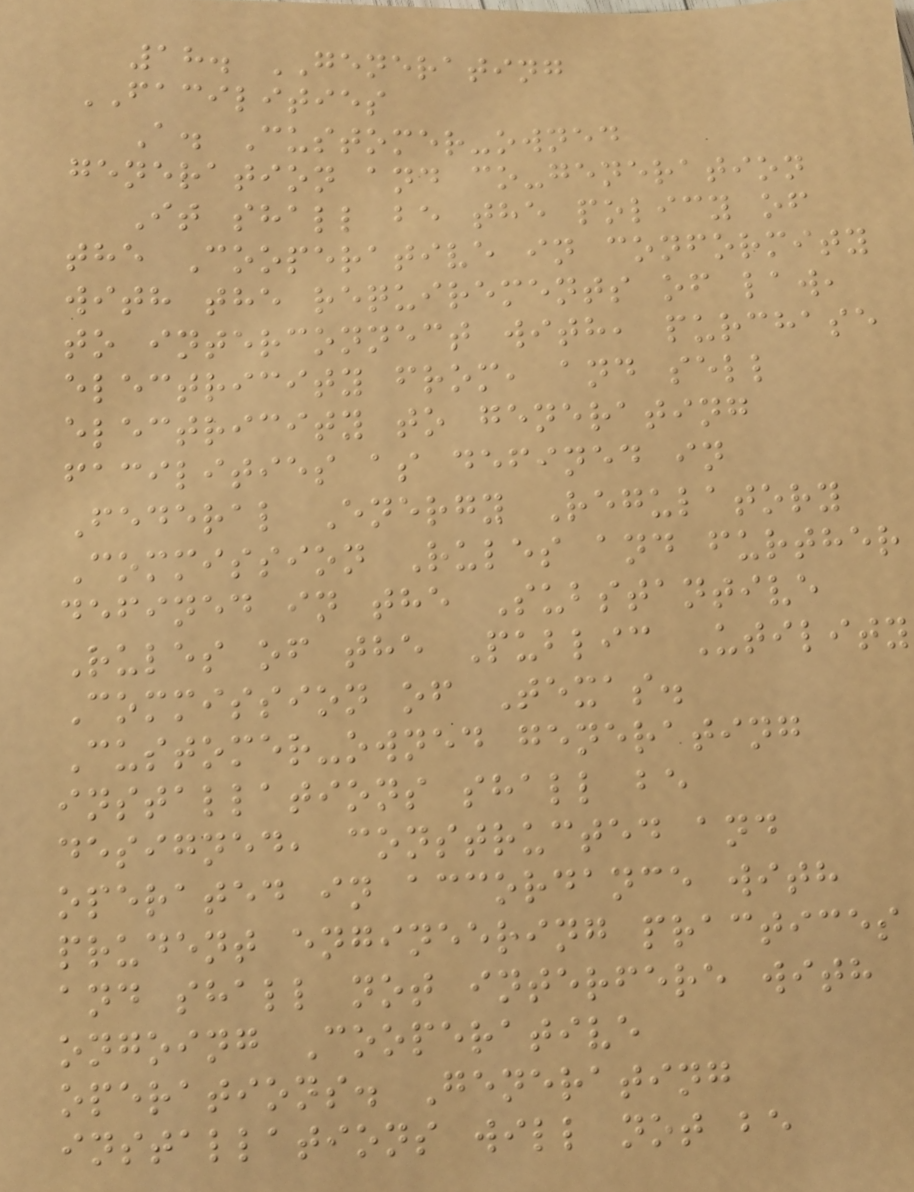18. GENERATING
FACILITIES
A. Customer-owned
generation and co-generation
It shall be the policy of
the Cooperative in conformity
with the requirements of law,
to interconnect with, purchase
electricity from, and sell
electricity to generating
facilities as defined in
Federal Energy Regulatory
Commission Rules and further
defined in the Substantive
Rules of the Public Utility
Commission of Texas.
Customer-owned generating
installations shall be
designed, constructed and
operated in accordance with
prudent engineering practices
and shall not interfere with
ongoing Cooperative
operations. Generating
installations will not be
